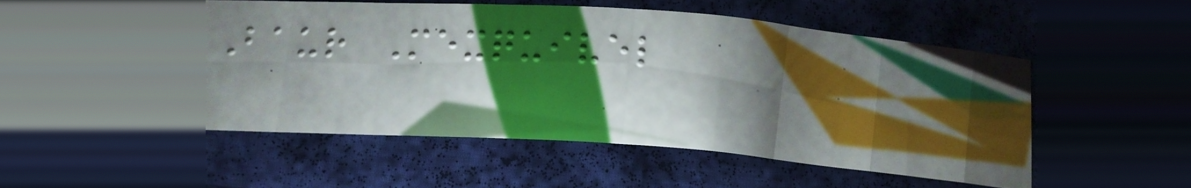Baur Mexquivel
